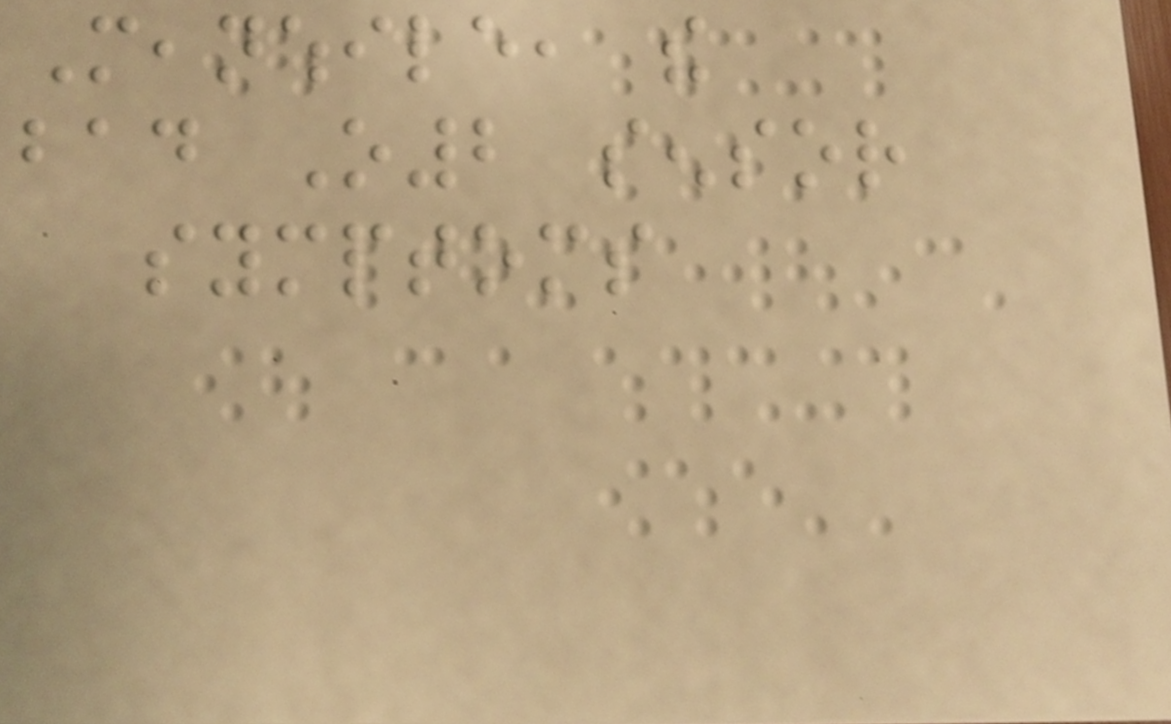Meanwhile, the
bad O2 sensor
symptoms
